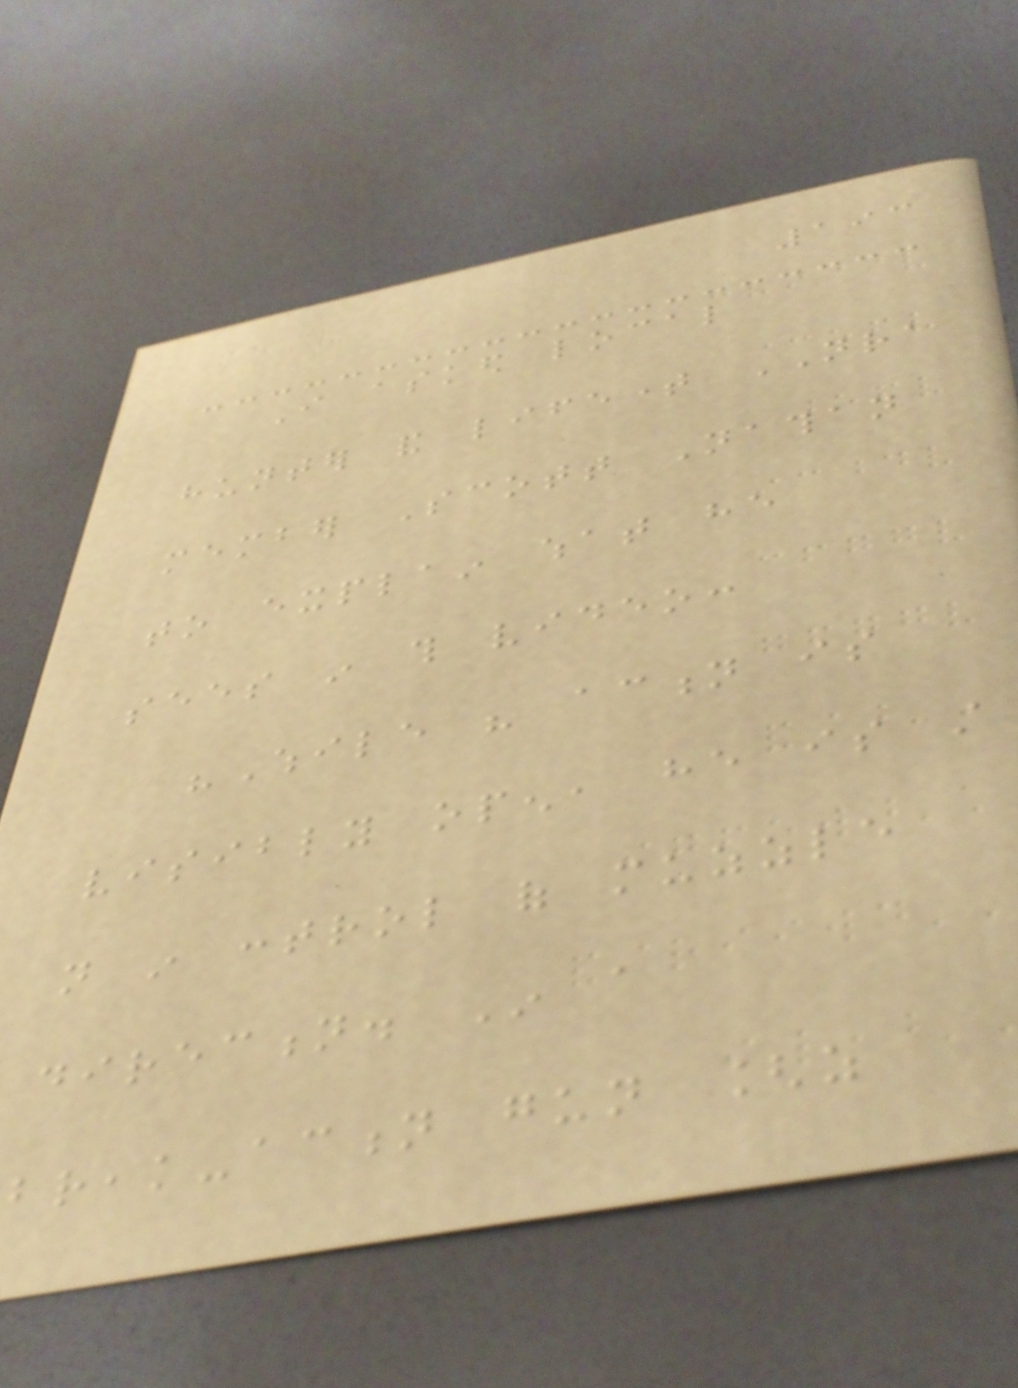193
I asked local
hunter and lifetime NRA
member Scott Nathan
to explain what he
sees in this video:
"While his action is
visibly open, he is still
not in control of muzzle
direction. In a
break-action gun [as
